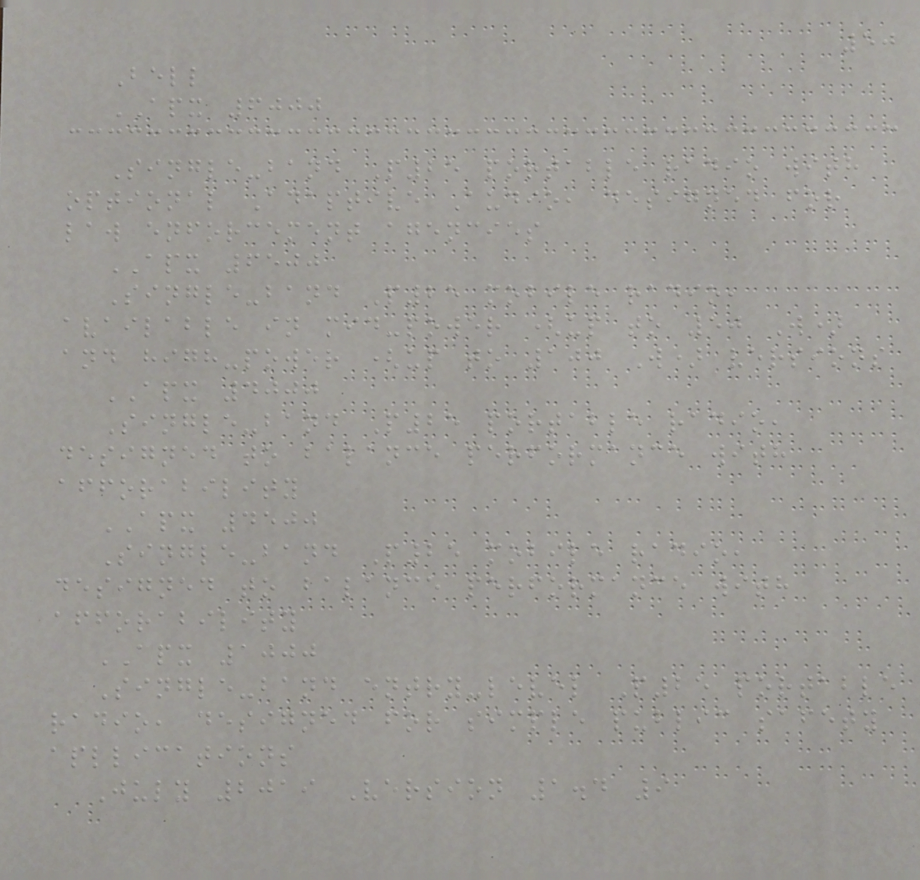50
Bell
APX 6000
Single-band P25 portable radio with
optional Adaptive Audio, designed for
law enforcement agencies
APX 6500
Single-band P25 mobile radio,
available in mid-power (up to 50 W)
and high-power (up to 100 W) versions
APX 4000
Single-band P25 portable radio,
designed to balance performance with
afforability
APX 4500
Single-band P25 mobile radio,
designed to balance performance with
afforability
APX 1000
Single-band entry-level P25 portable
radio, designed for simple public safety
apllications
July 2019 Version 1.4 9
